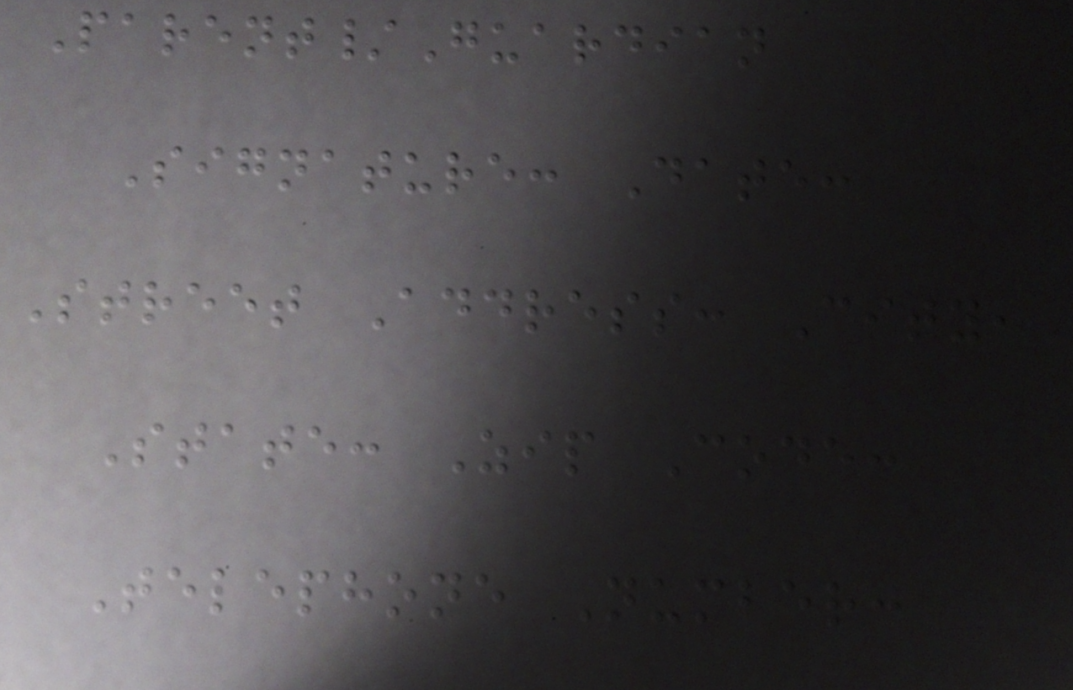Parent/Guardian
Signature: Date:
Street Address: City,
State: Zip Code:
Telephone Number:
